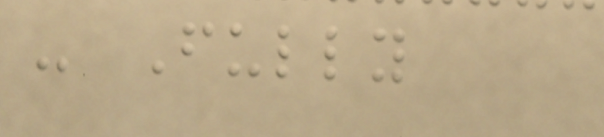- Fully
